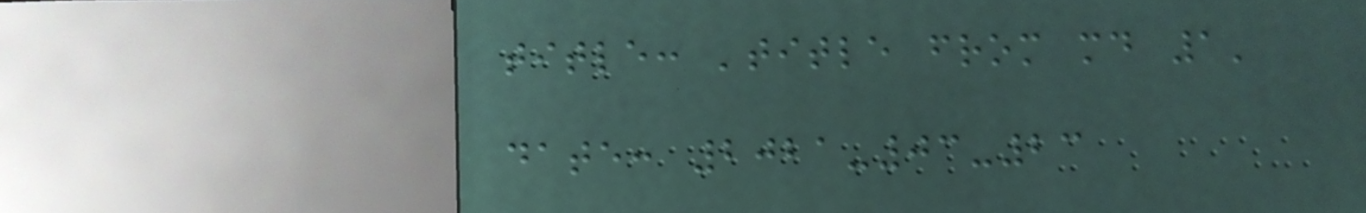title: 'title from md 1'
date: 2021-03-23
